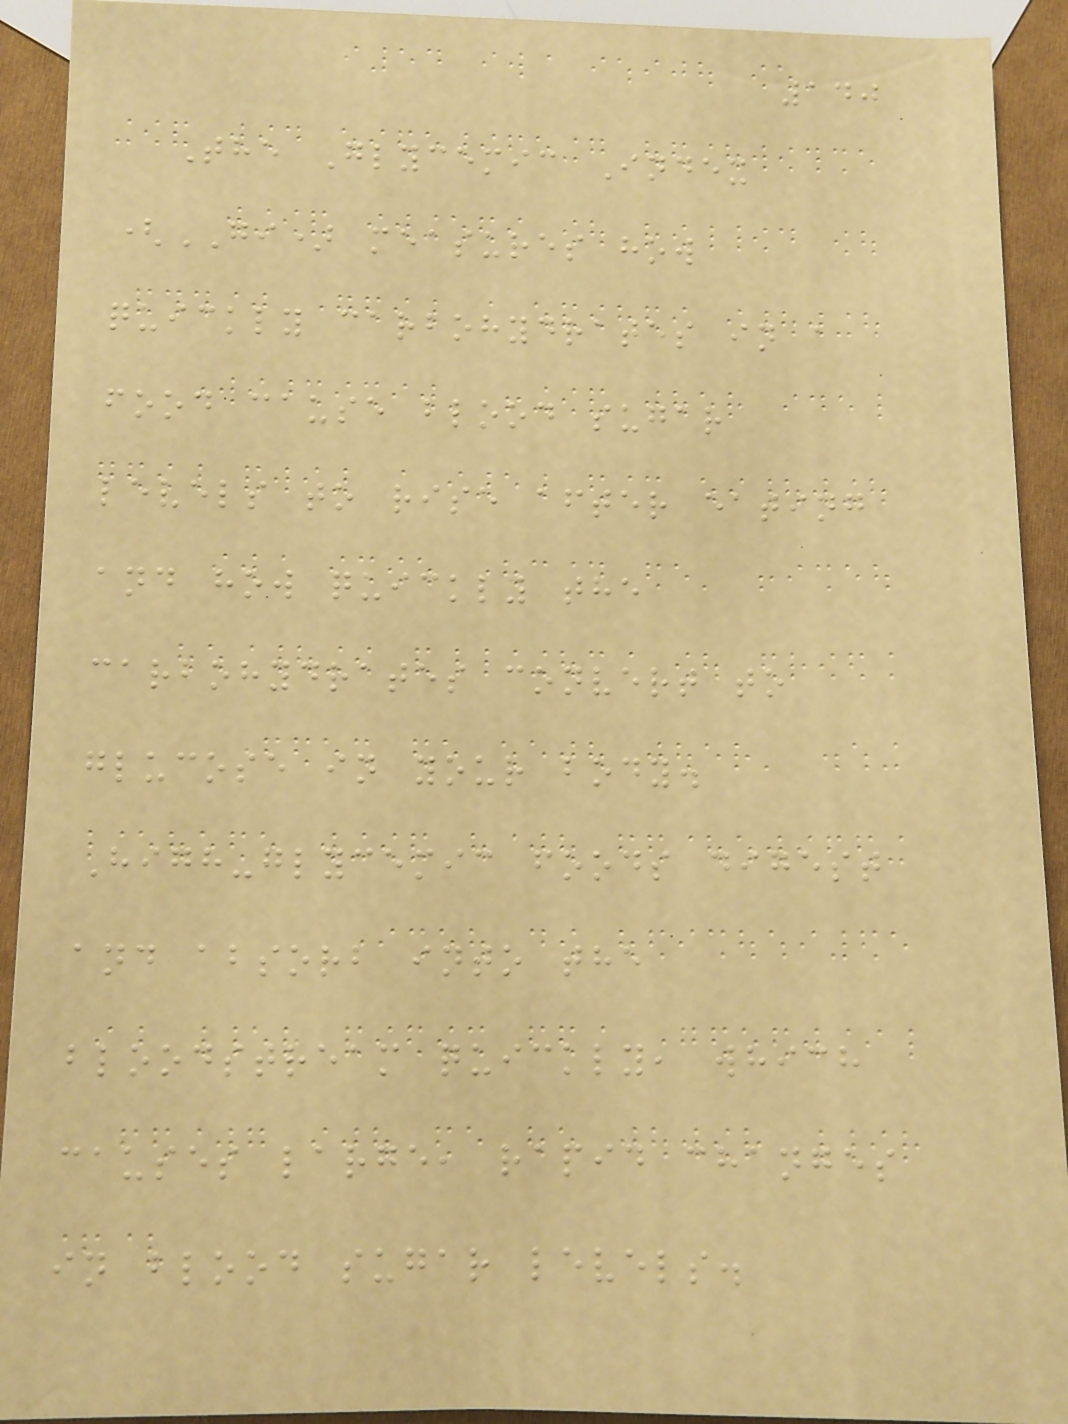140
The Glycemic Index
(GI) measures how
quickly carbohydrates in a
food cause blood sugar
levels to rise after eating
and how quickly the
carbohydrates convert to
glucose in your body.
High-glycemic foods digest
and absorb into the
bloodstream quickly, which
causes large, rapid changes
in blood sugar levels.
